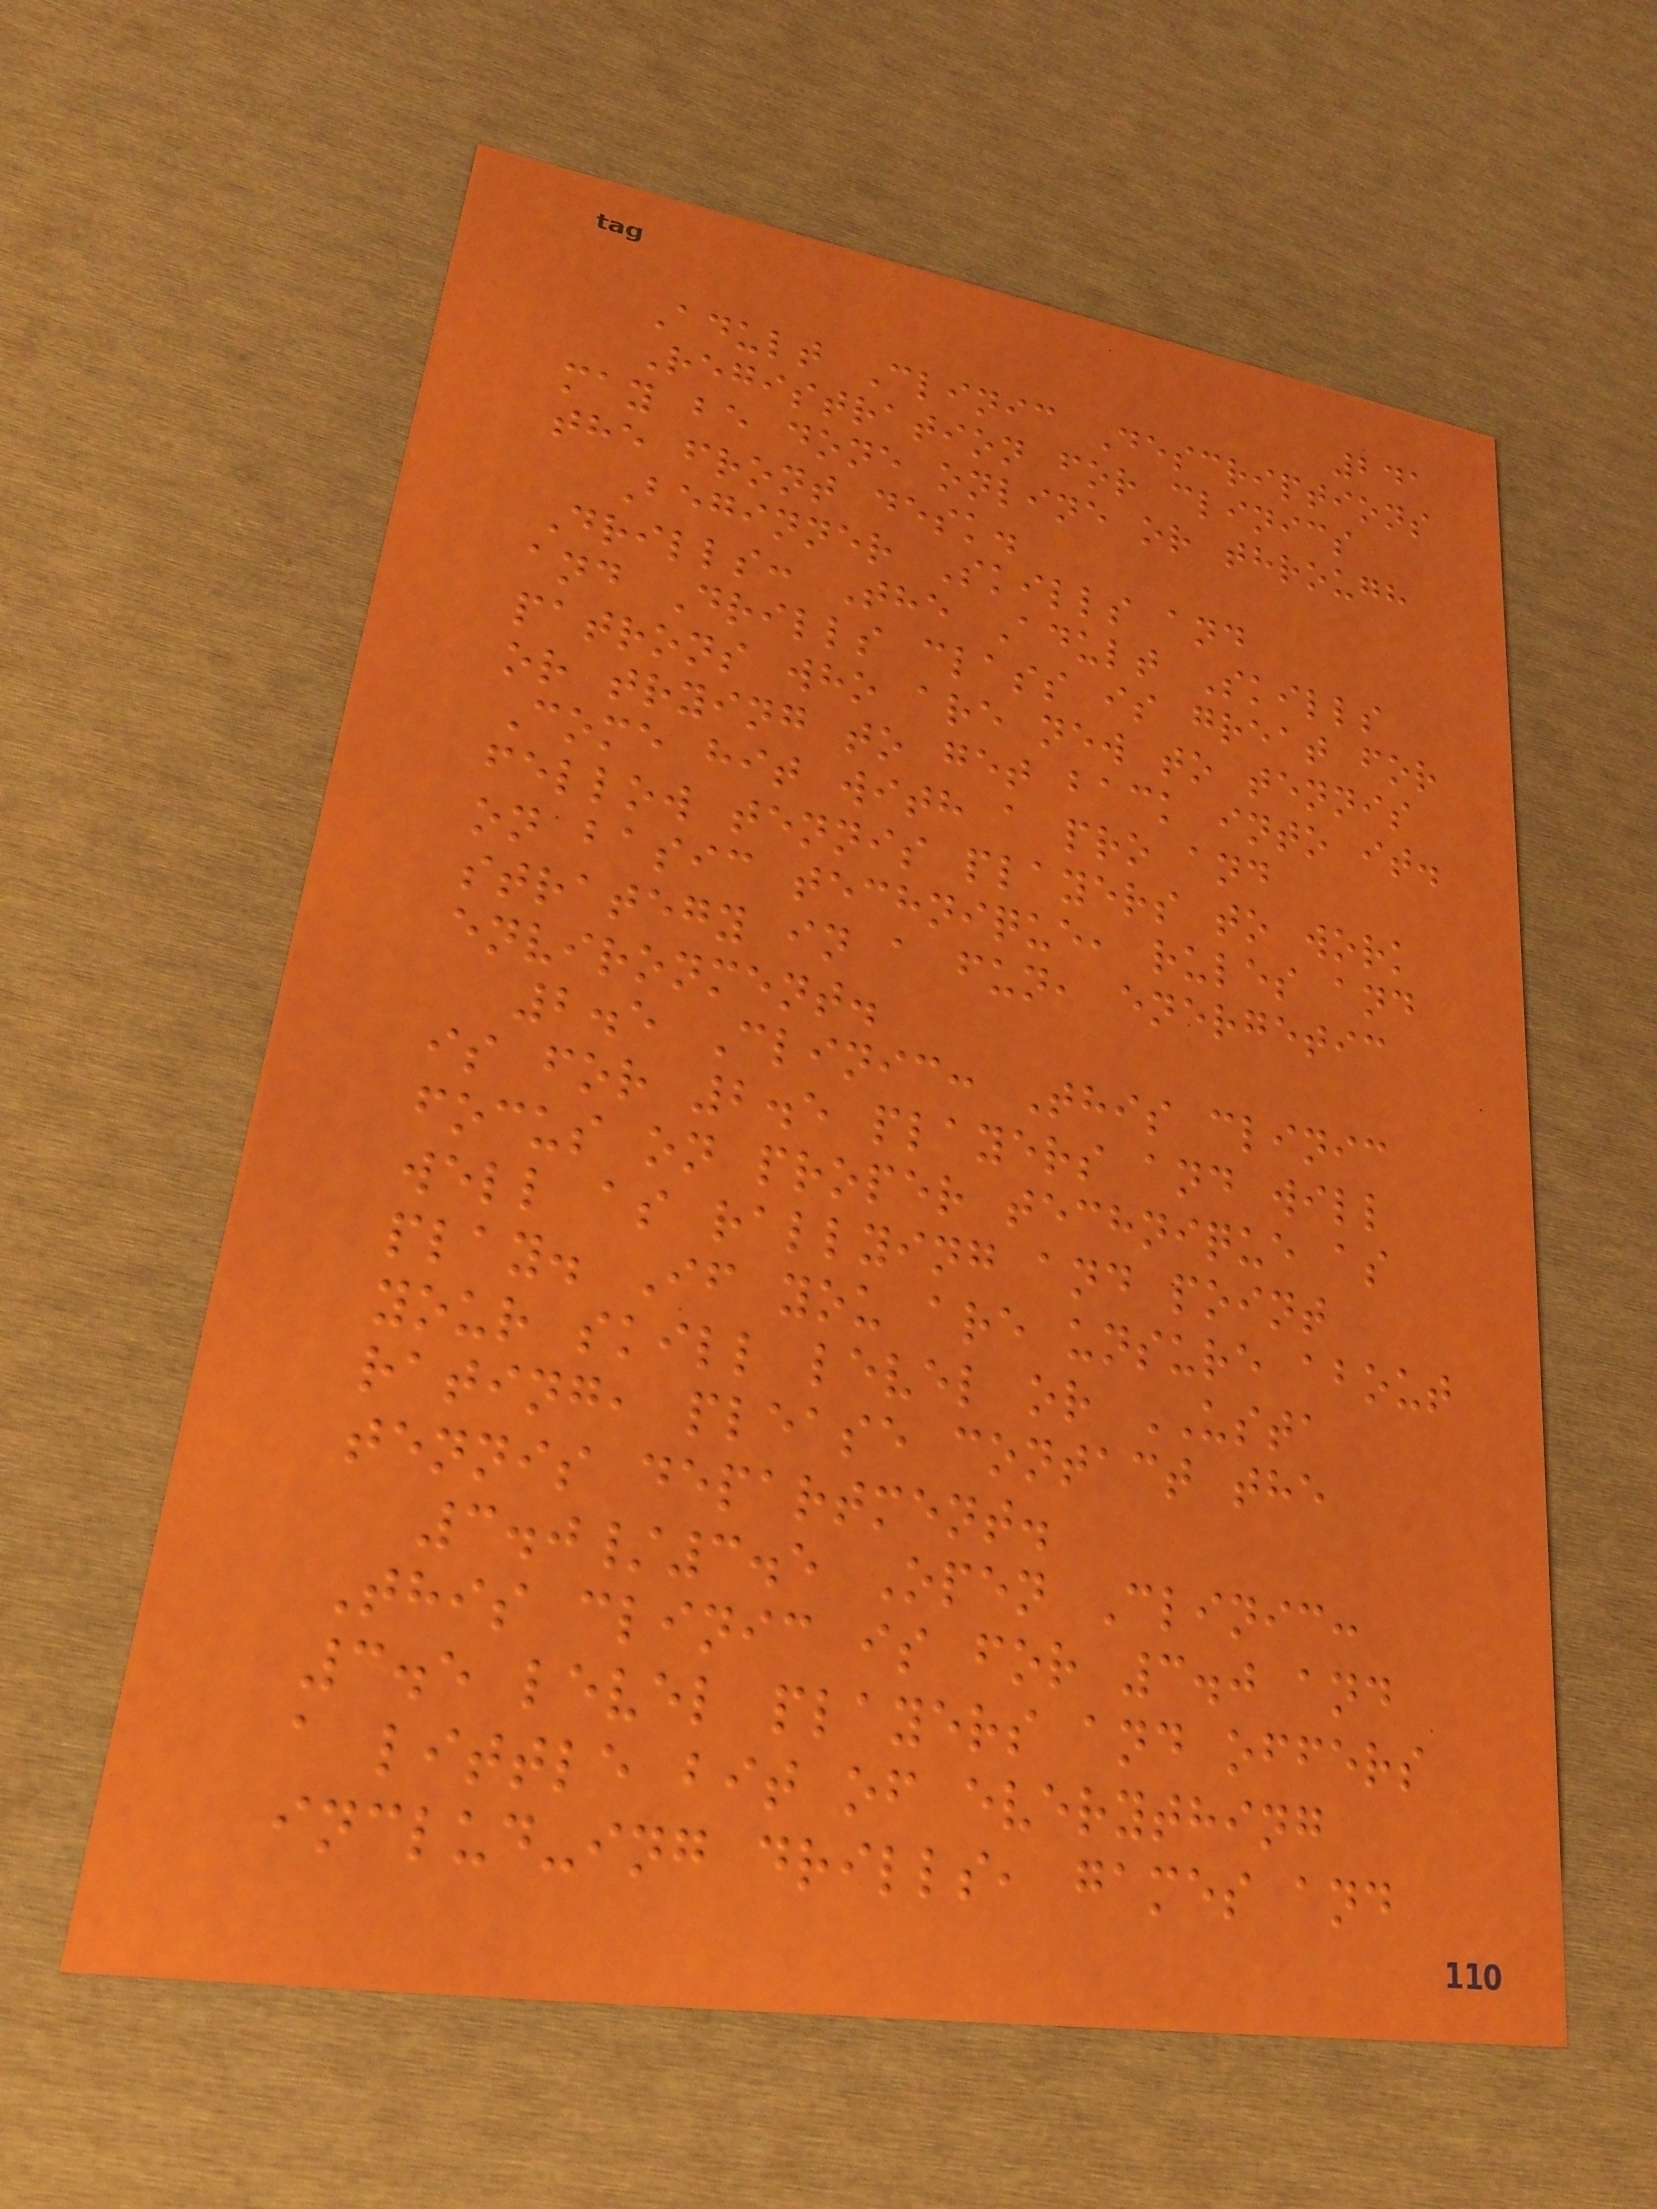241
Adult Clinic Descriptions
Registration for clinics
may be done online or through
the front desk.
Beginner Skills and
Drills: The Adult Skills
and Drills class is great for
patrons who are new to tennis
or trying to get back into it.
Come hit with a pro and
fellow tennis players to work
on basic technique, rules and
strategy in a fun, energetic
environment.
2.5 Clinic: This clinic
is for 2.5 players and will
focus on proper technique as
well as rallying and point
play. If you are unsure about
your skill level or USTA
rating, please contact the
tennis department.
3.0/3.5 Open Clinic:
This clinic is for 3.0 and
3.5 level players and offers
a little bit of everything
includ-ing drills, games and
